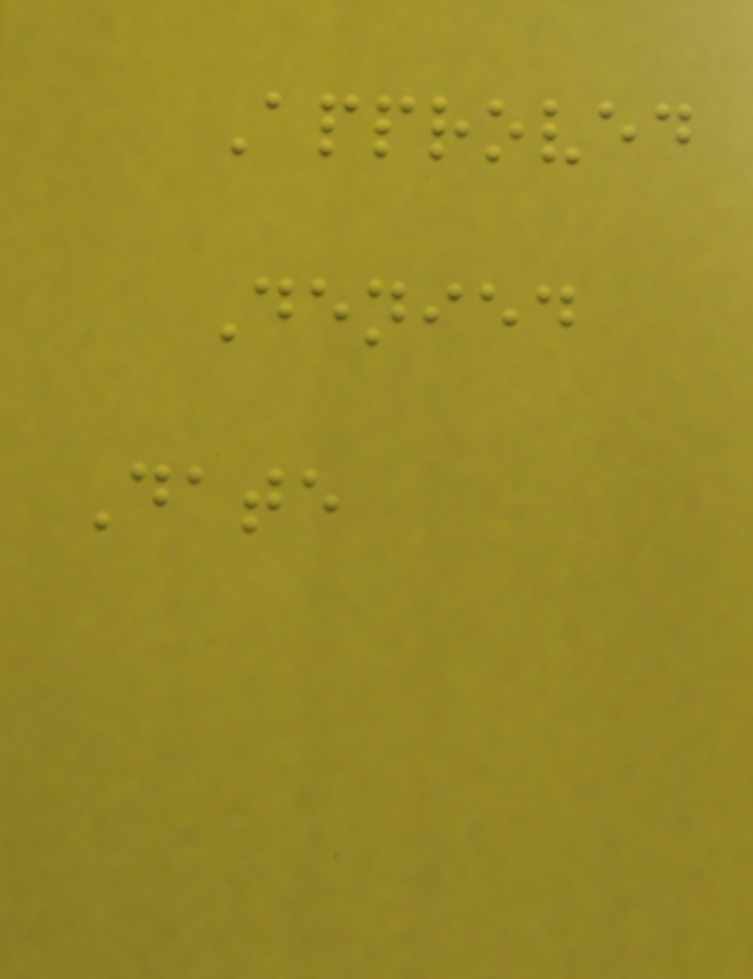Approved
Denied
Date
